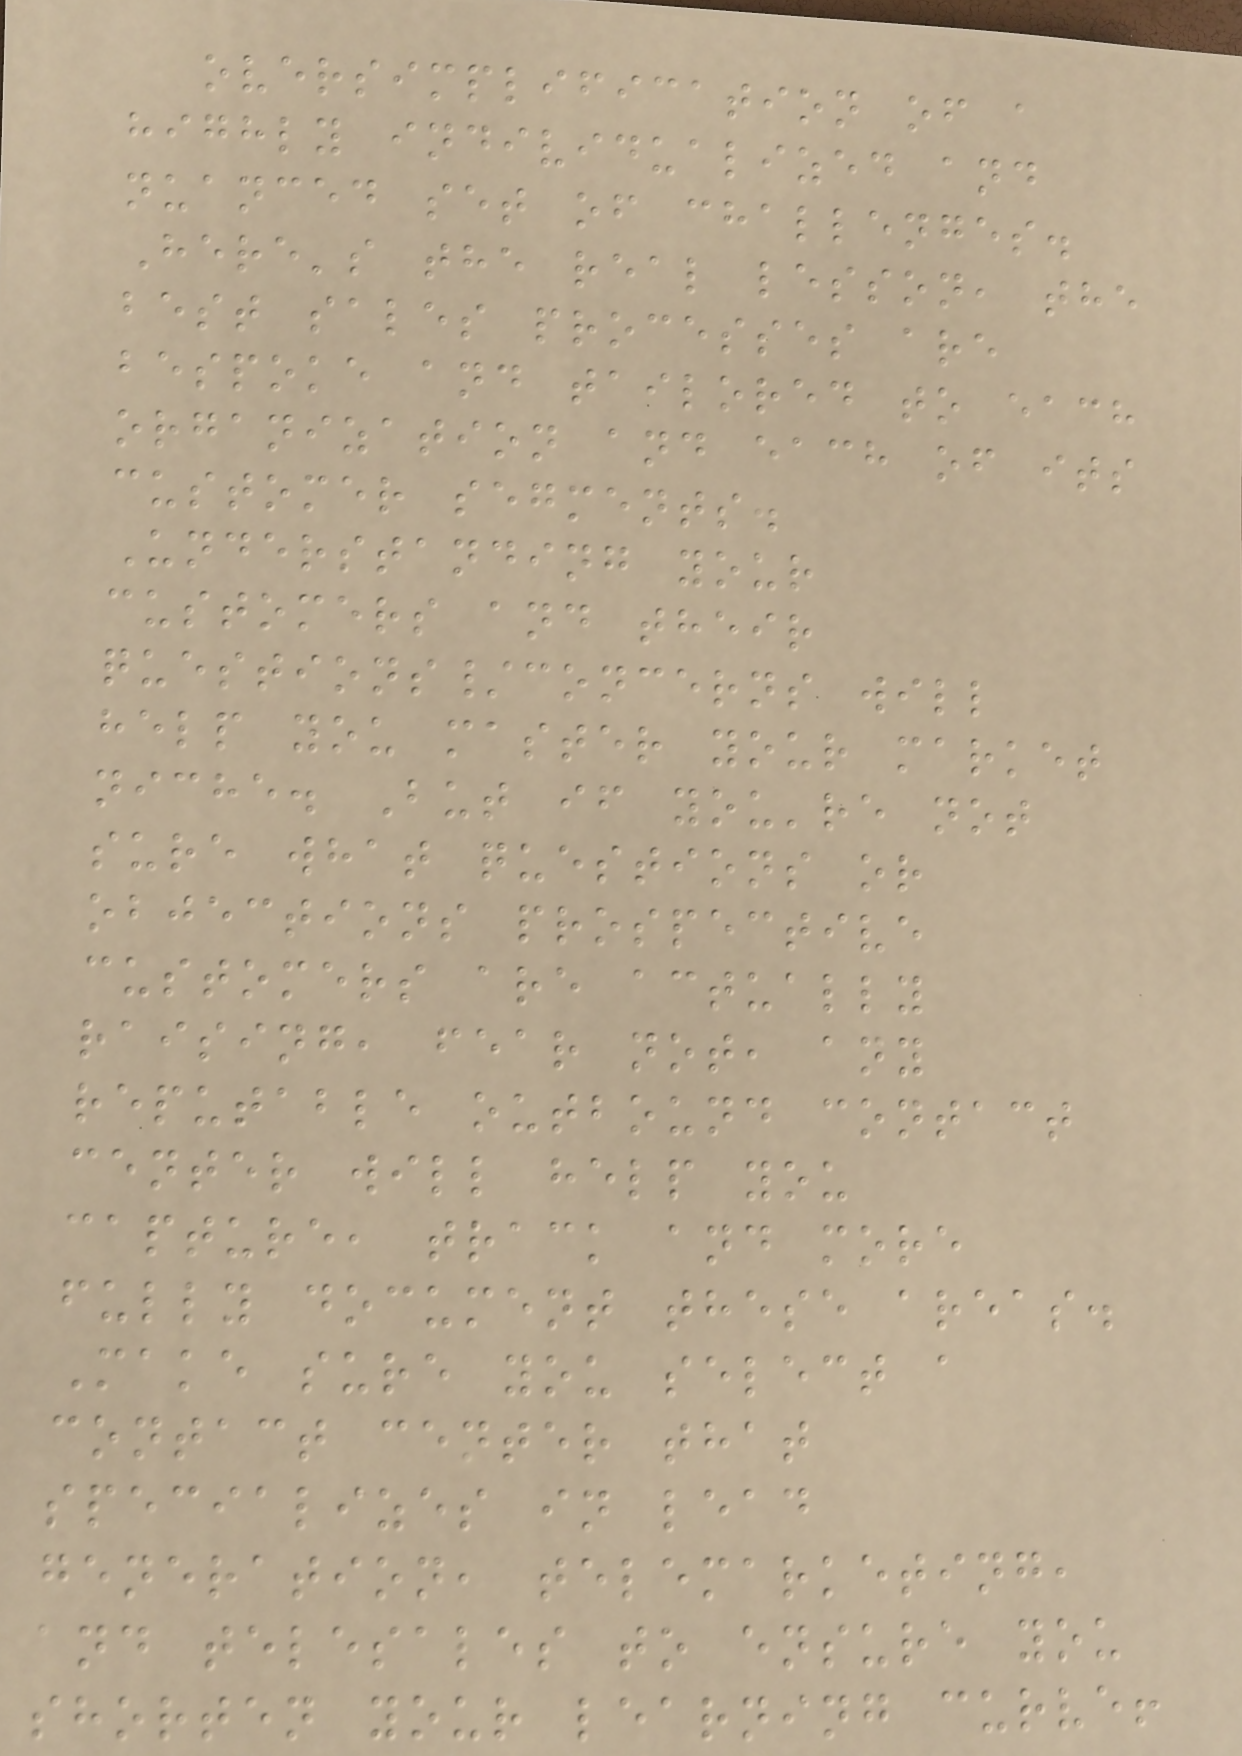oversimplification of a
highly individualized and
nuanced set of challenges.
Here's the real lesson, the
best sales processes are
bespoke and tailored to each
organization and each of its
customer segments.
Understanding your
customers and their
questions/concerns will
help you master your market
niche. But if you're not
sure what questions or
objections prospective
customers are actually
raising, fear not, any
reputable outbound contact
center will help you
capture, track and more
fully document these areas.
Make sure you select a
contact center that
specializes in lead
generation, telemarketing,
and telesales to ensure you
shorten your learning curve!
